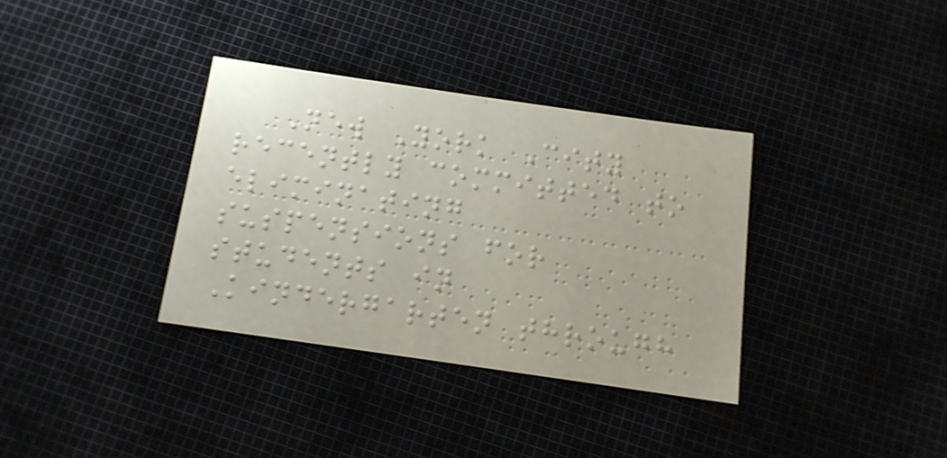New York City
recently committed to
eliminating
suspensions for
students in
Kindergarten through
